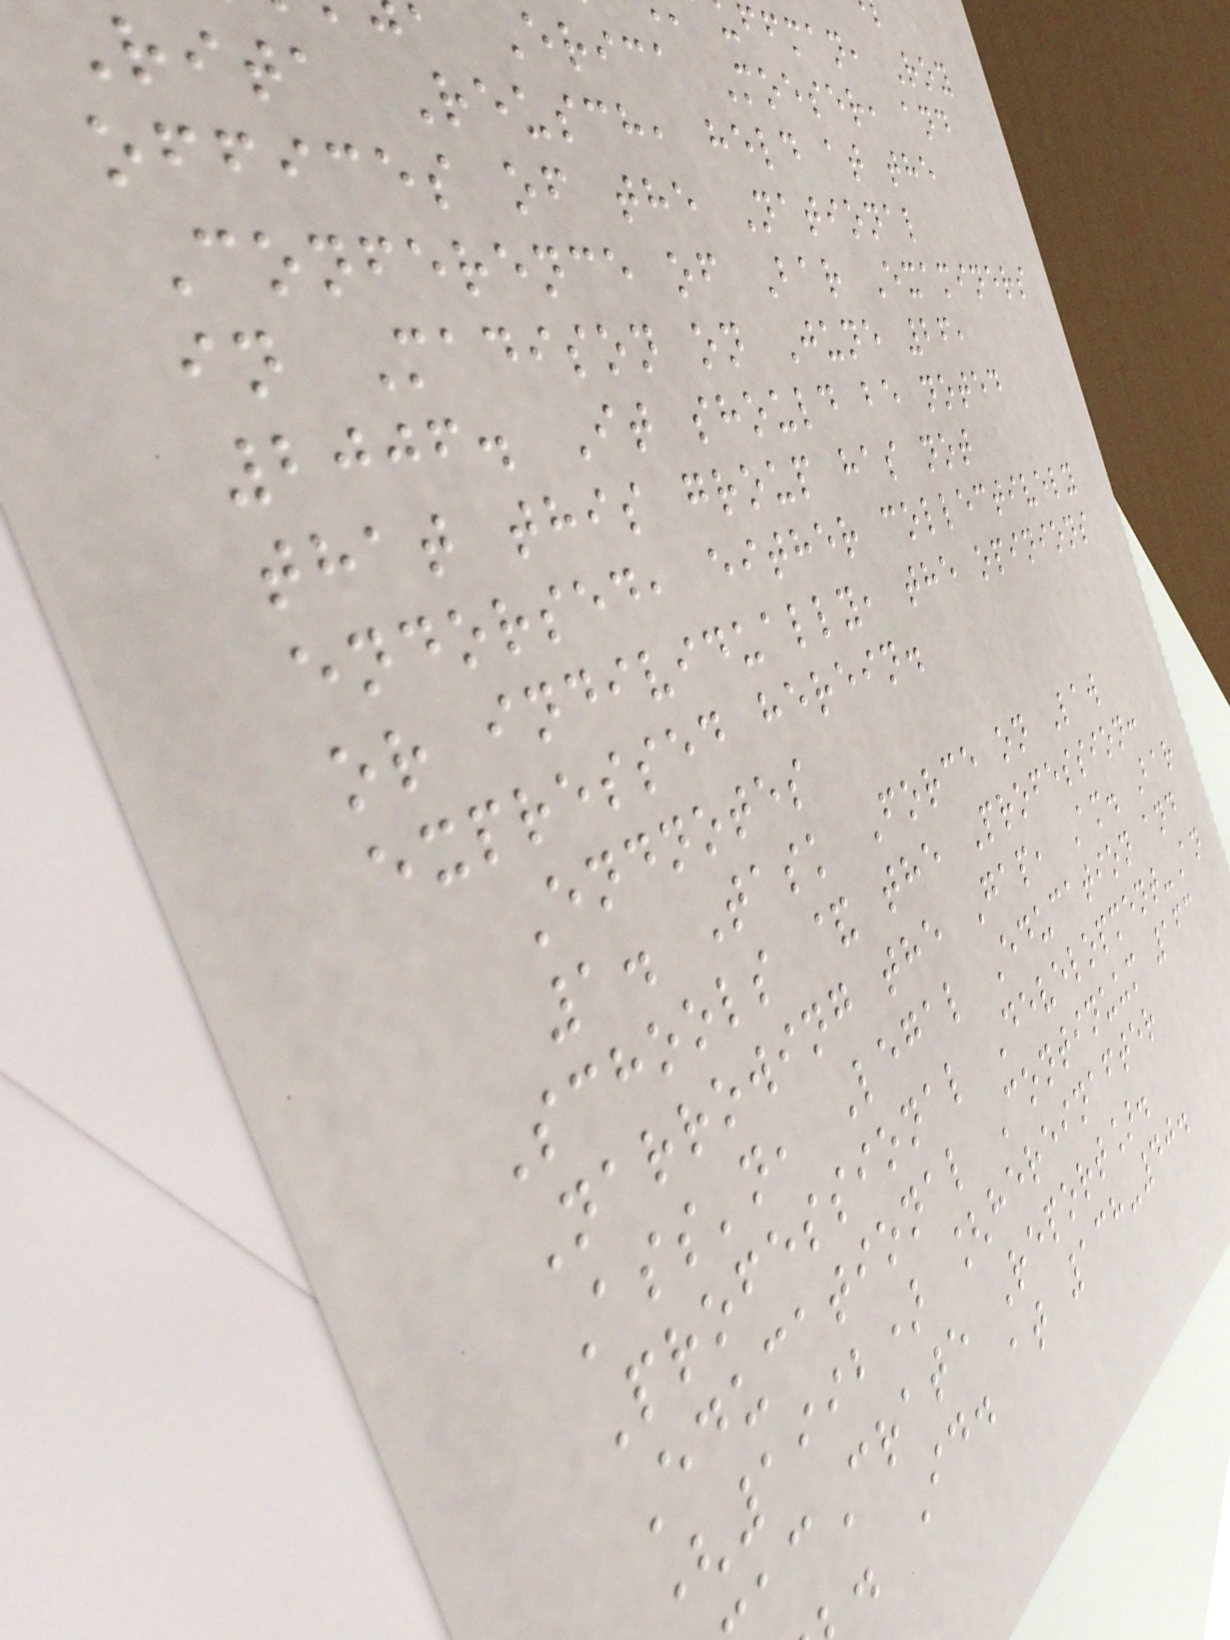ffman, Roy
Erica Moeser, and
Rita Reusch, held at the
offices of the National
Conference of Bar Examiners
in Madison on June 26,
2006. It should be noted
that this group has not
endorsed, either collectively
or individually, the opinions
expressed herein.
Endnotes
1. Task Force on Law
Schools & the Profession:
Narrowing the Gap, Am. Bar
Ass'n, Legal Education and
Professional Development-An
Educational Continuum 163
(1992) [hereinafter
acCrate Report].
. Id. at 138-40.
